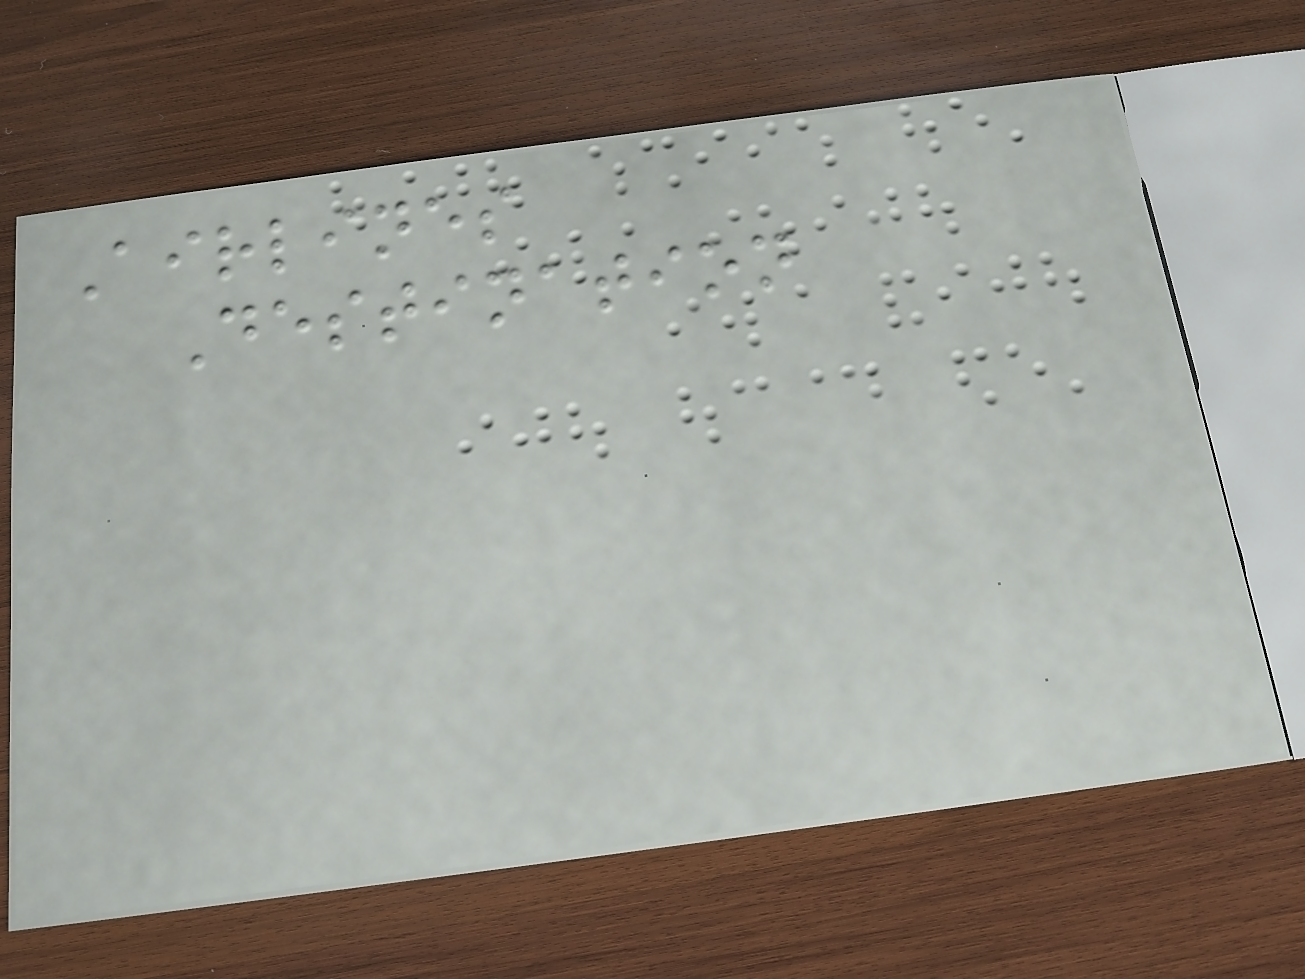Airlines
Destination
